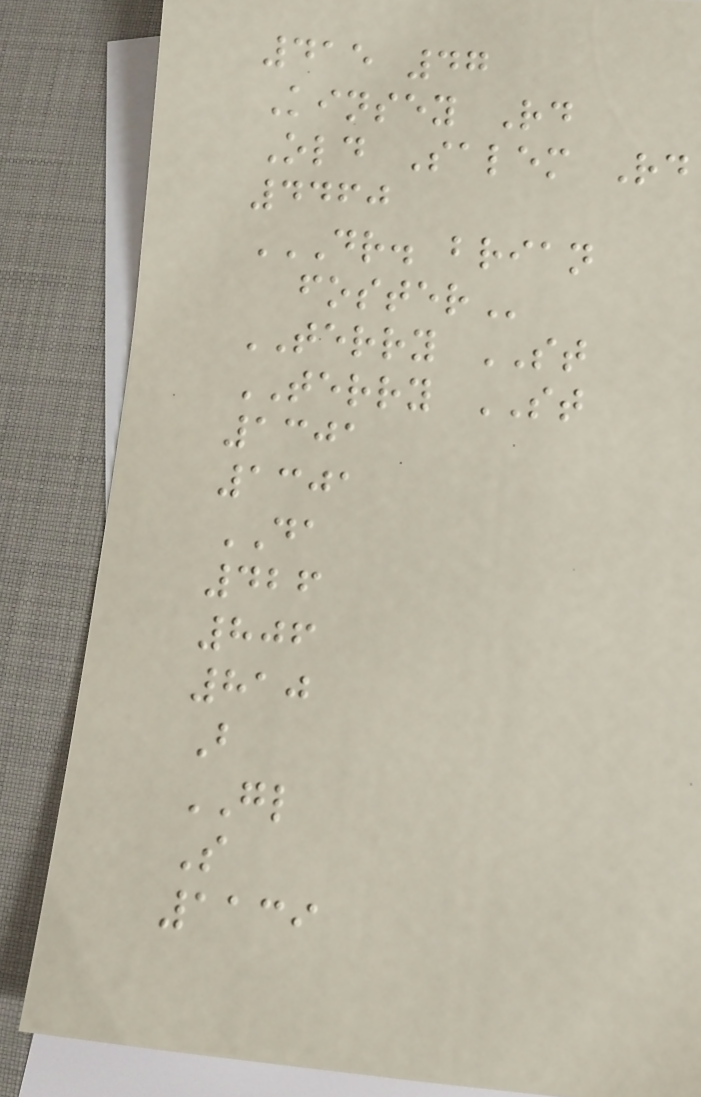415 47
Kinsey Rd
Old Salem Rd
4460
DR. BRIAN
FOSTER
TERRY ST
TERRY ST
1301
1301
DA
426
806
810
B
GL
S
1139
